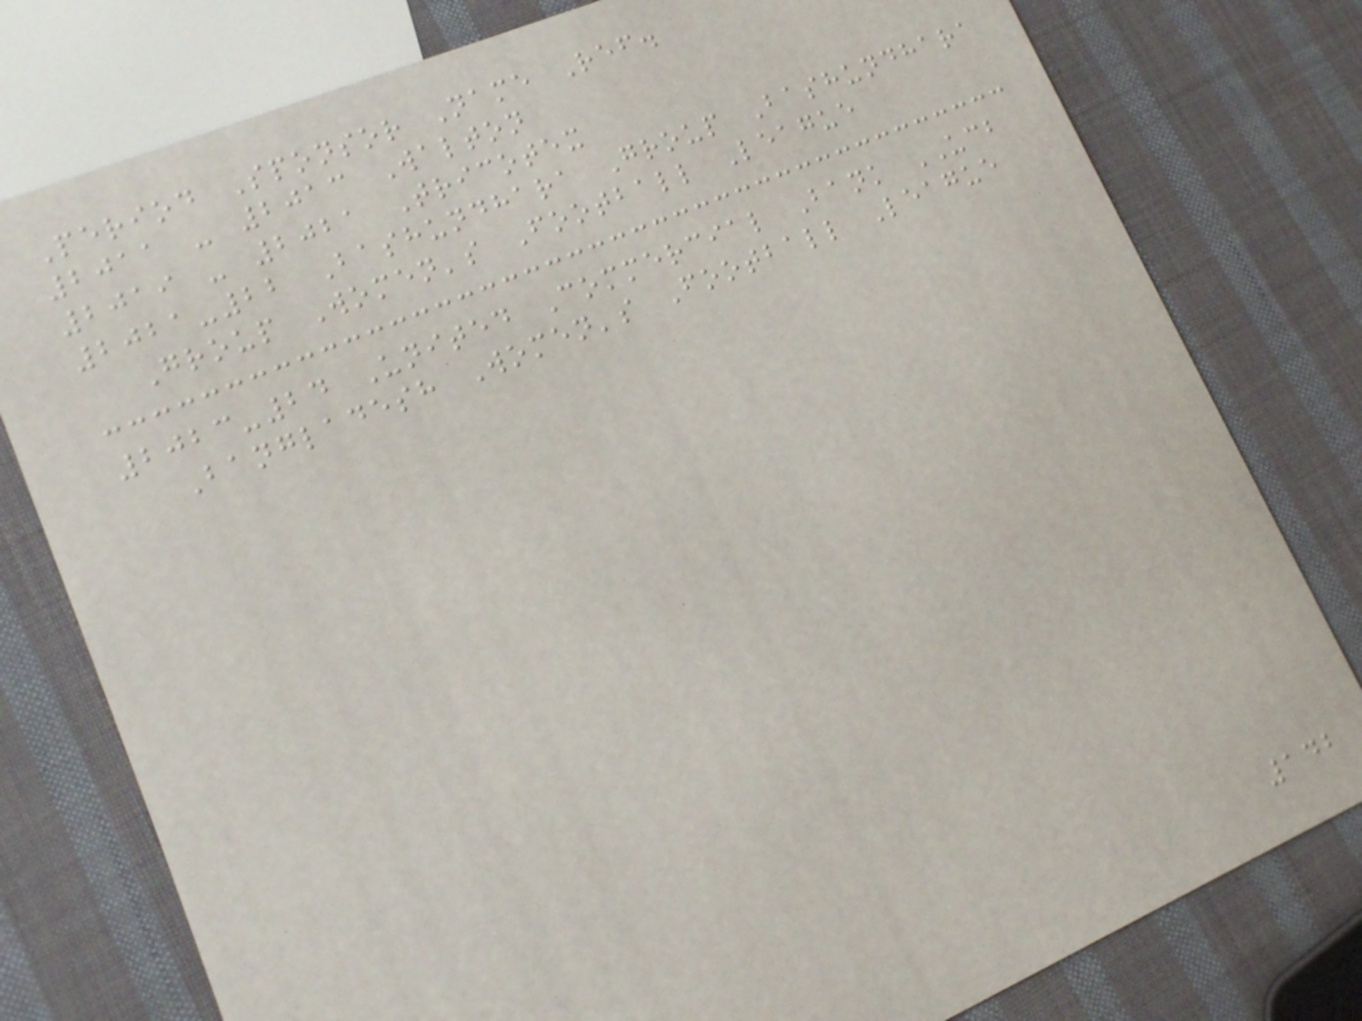Period Sponsor Name Ref.
2011 - 2013 Walton
2019 - 2021 Tricotex
2021-22 Bashundhara Group Bashundhara
Group Women's Football League
2023-24 United Commercial Bank UCB
Bangladesh Women's Football League
142
